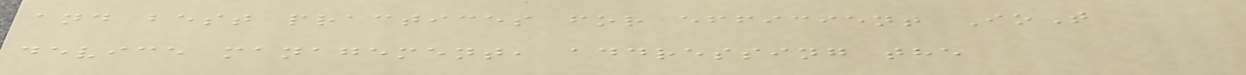and best practices for efficient IoT
device management, addressing the
